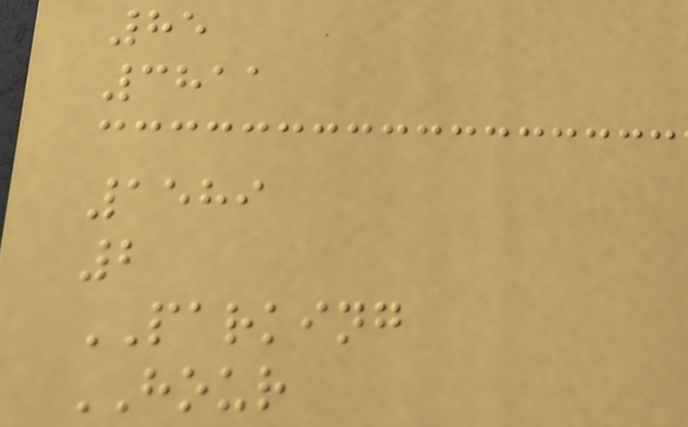85
3811
1589
2
PARKING
HOUR
